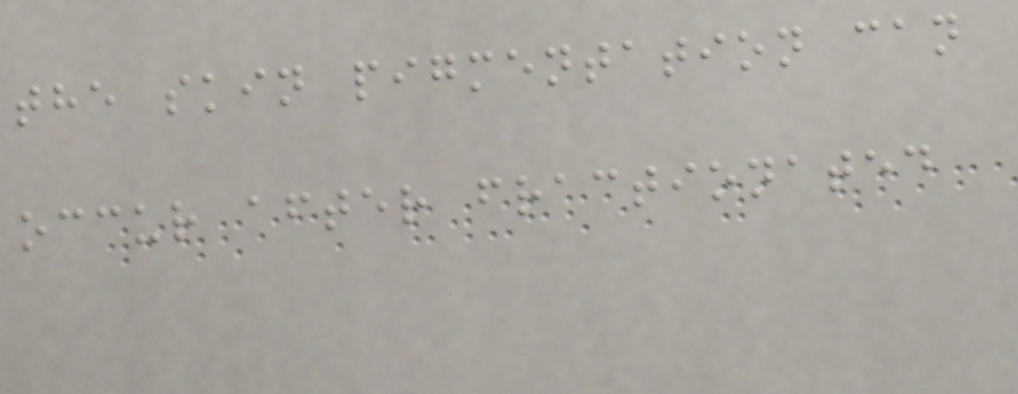the skin pigmentation can
occur after fractionated
